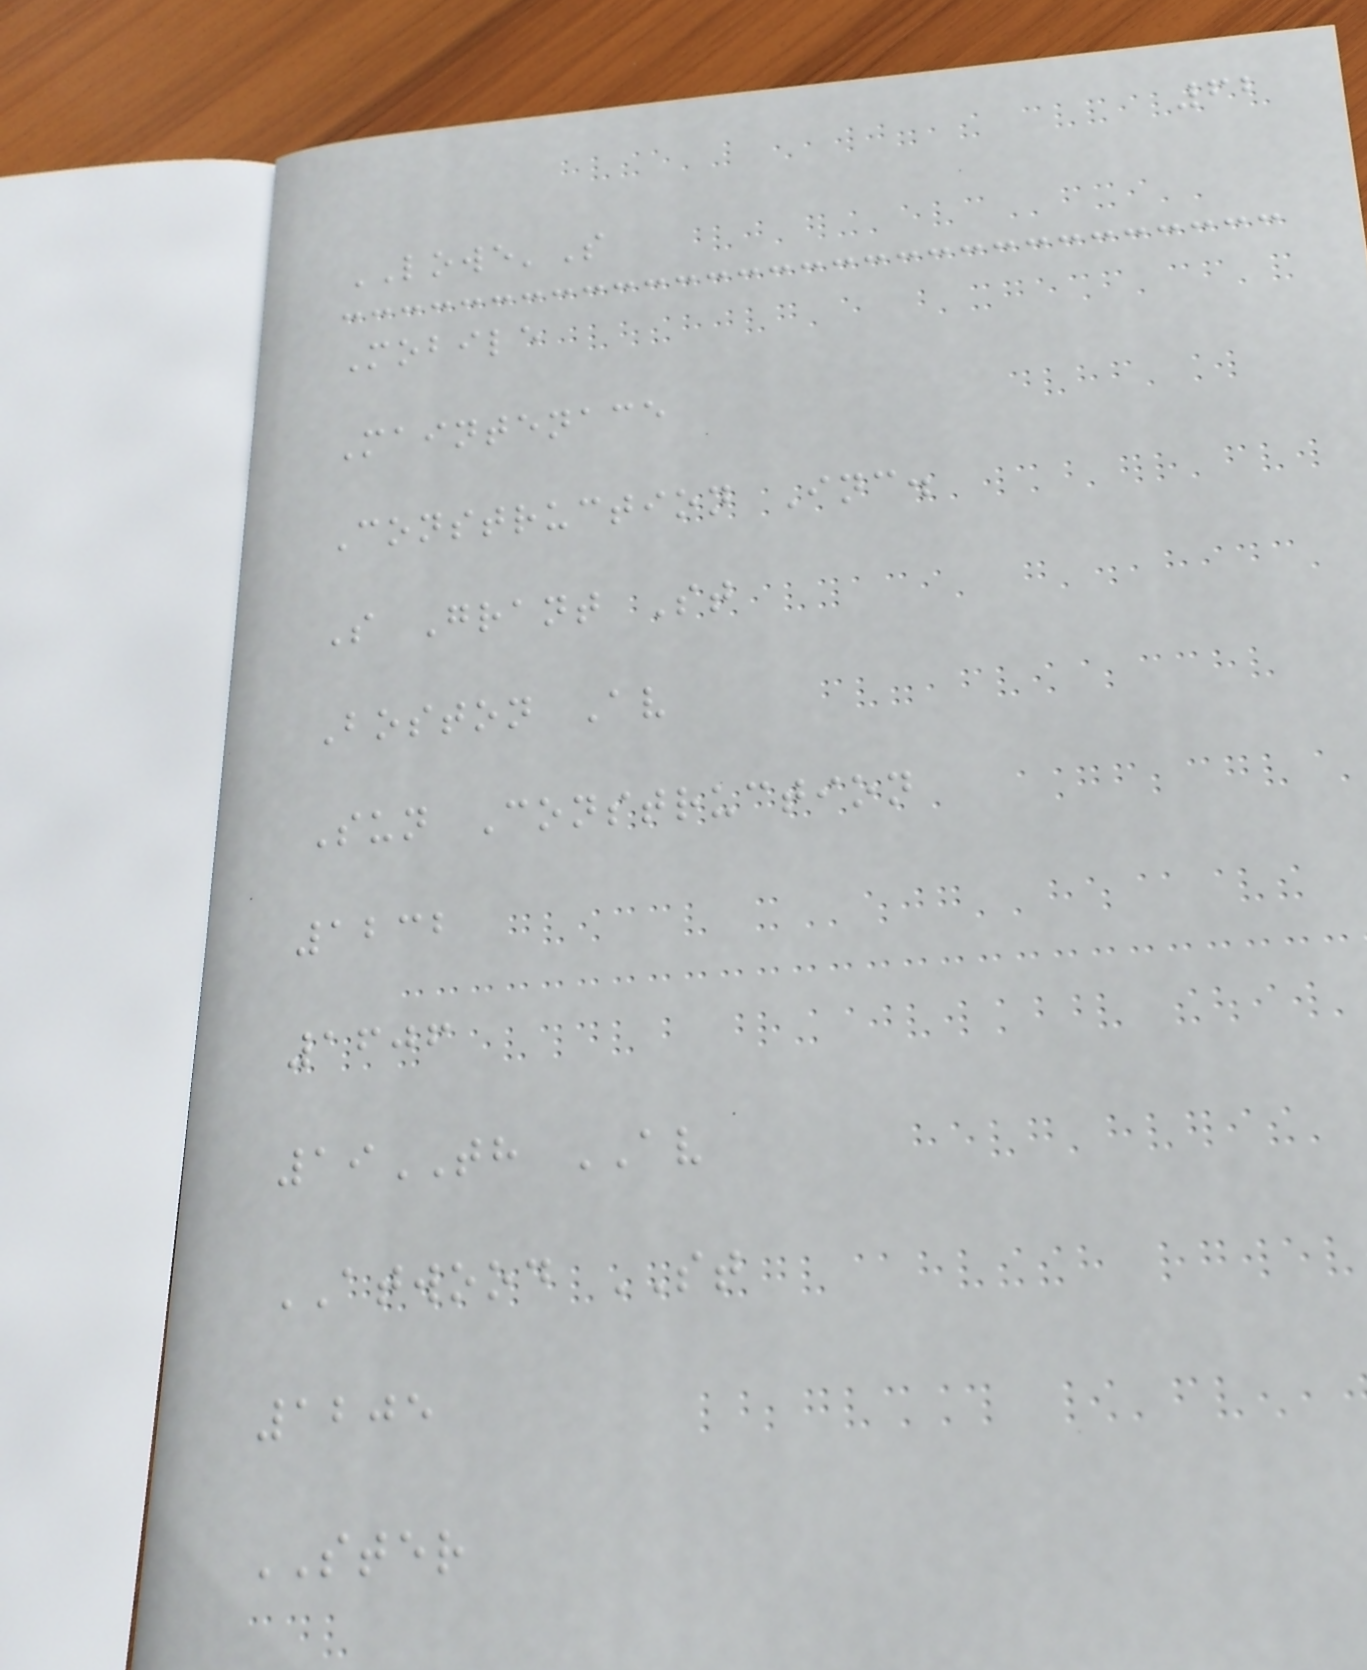62
LOWE'S
Mobile
Maintenace
Construction Inc.
S Grant St
Boston Av
Sun Construction
1232
1606
19TH AV
ATWOOD ST
1205
STER
